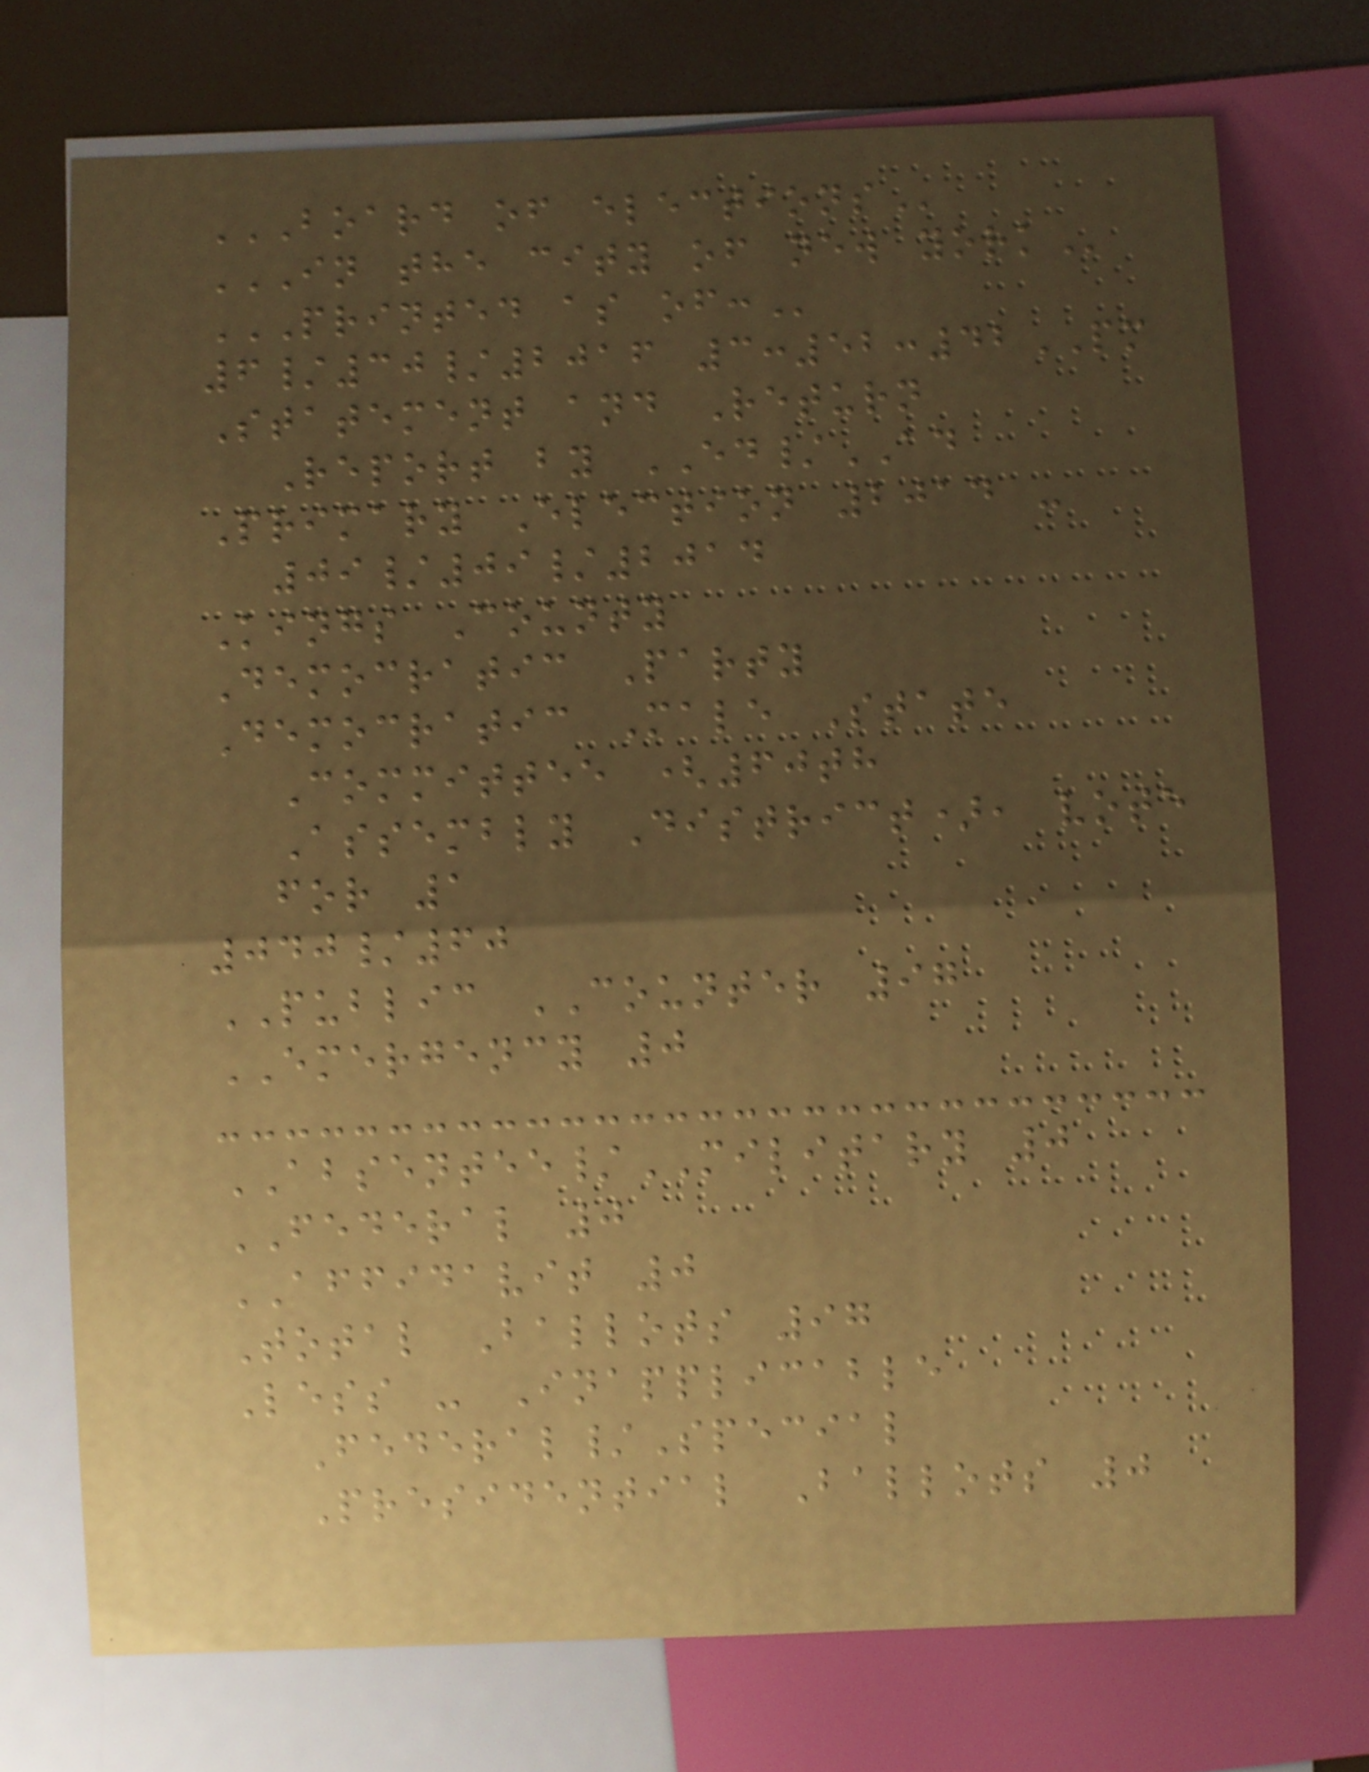BOARD OF ELECTIONS
IN THE CITY OF NEW YORK
PRINTED AS OF:
6/30/2016 3:52:42PM
Statement and Return
Report by ED/AD
Primary Election 2014 -
09/09/2014
Kings County
Democratic Party
Democratic Male State
Committee (60th
Assembly District), vote
for 1
040/60
PUBLIC COUNTER 97
EMERGENCY 0
ABSENTEE/MILITARY 0
FEDERAL 0
AFFIDAVIT 0
Total Ballots 97
Less - Inapplicable
Federal/Special
Presidential Ballots 0
